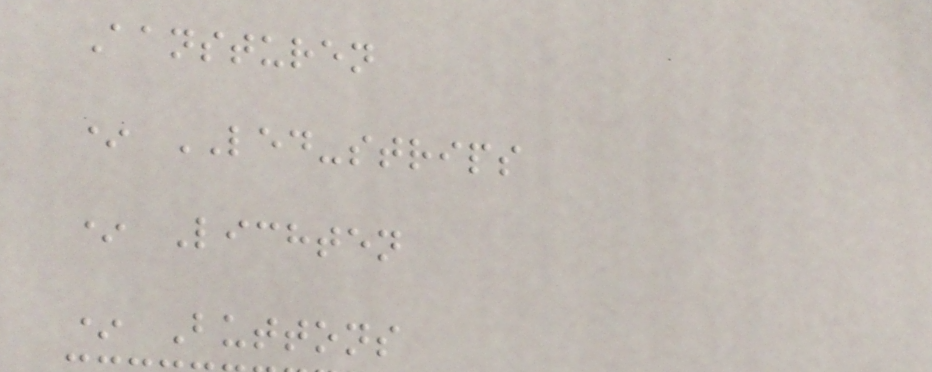Aansturen
* LED-strips
* Lichten
* Buttons
